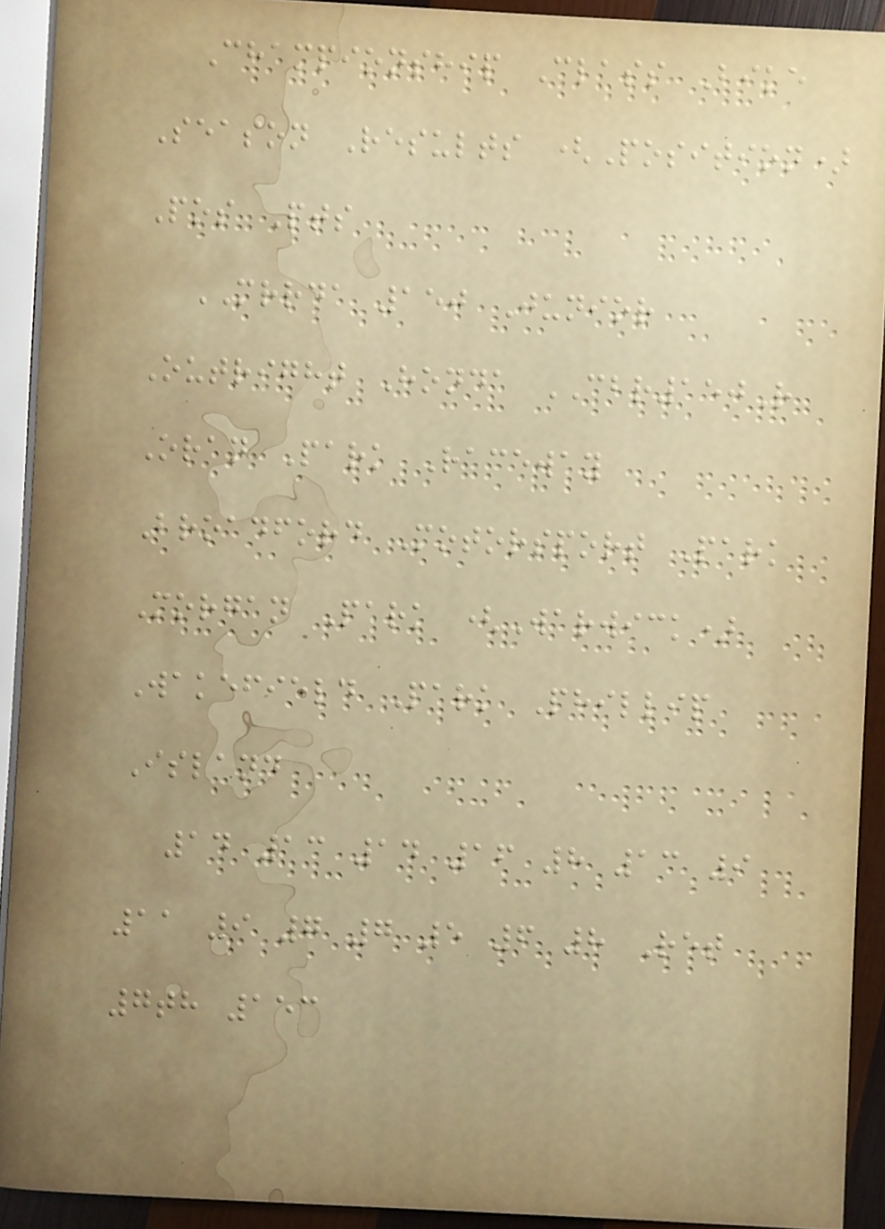Championship Class Bike
Season Results (Position)
Pos Pts
MRRDA 150 Junior
Outright Honda CBR150R
Oran Park Raceway
Broadford Motorsport Park
Morgan Park (Warwick)
Wakefield Park Phillip
Island
14 13 14 16 8 13 9
11 9 7 7 5 6 8 Ret
7th 153
